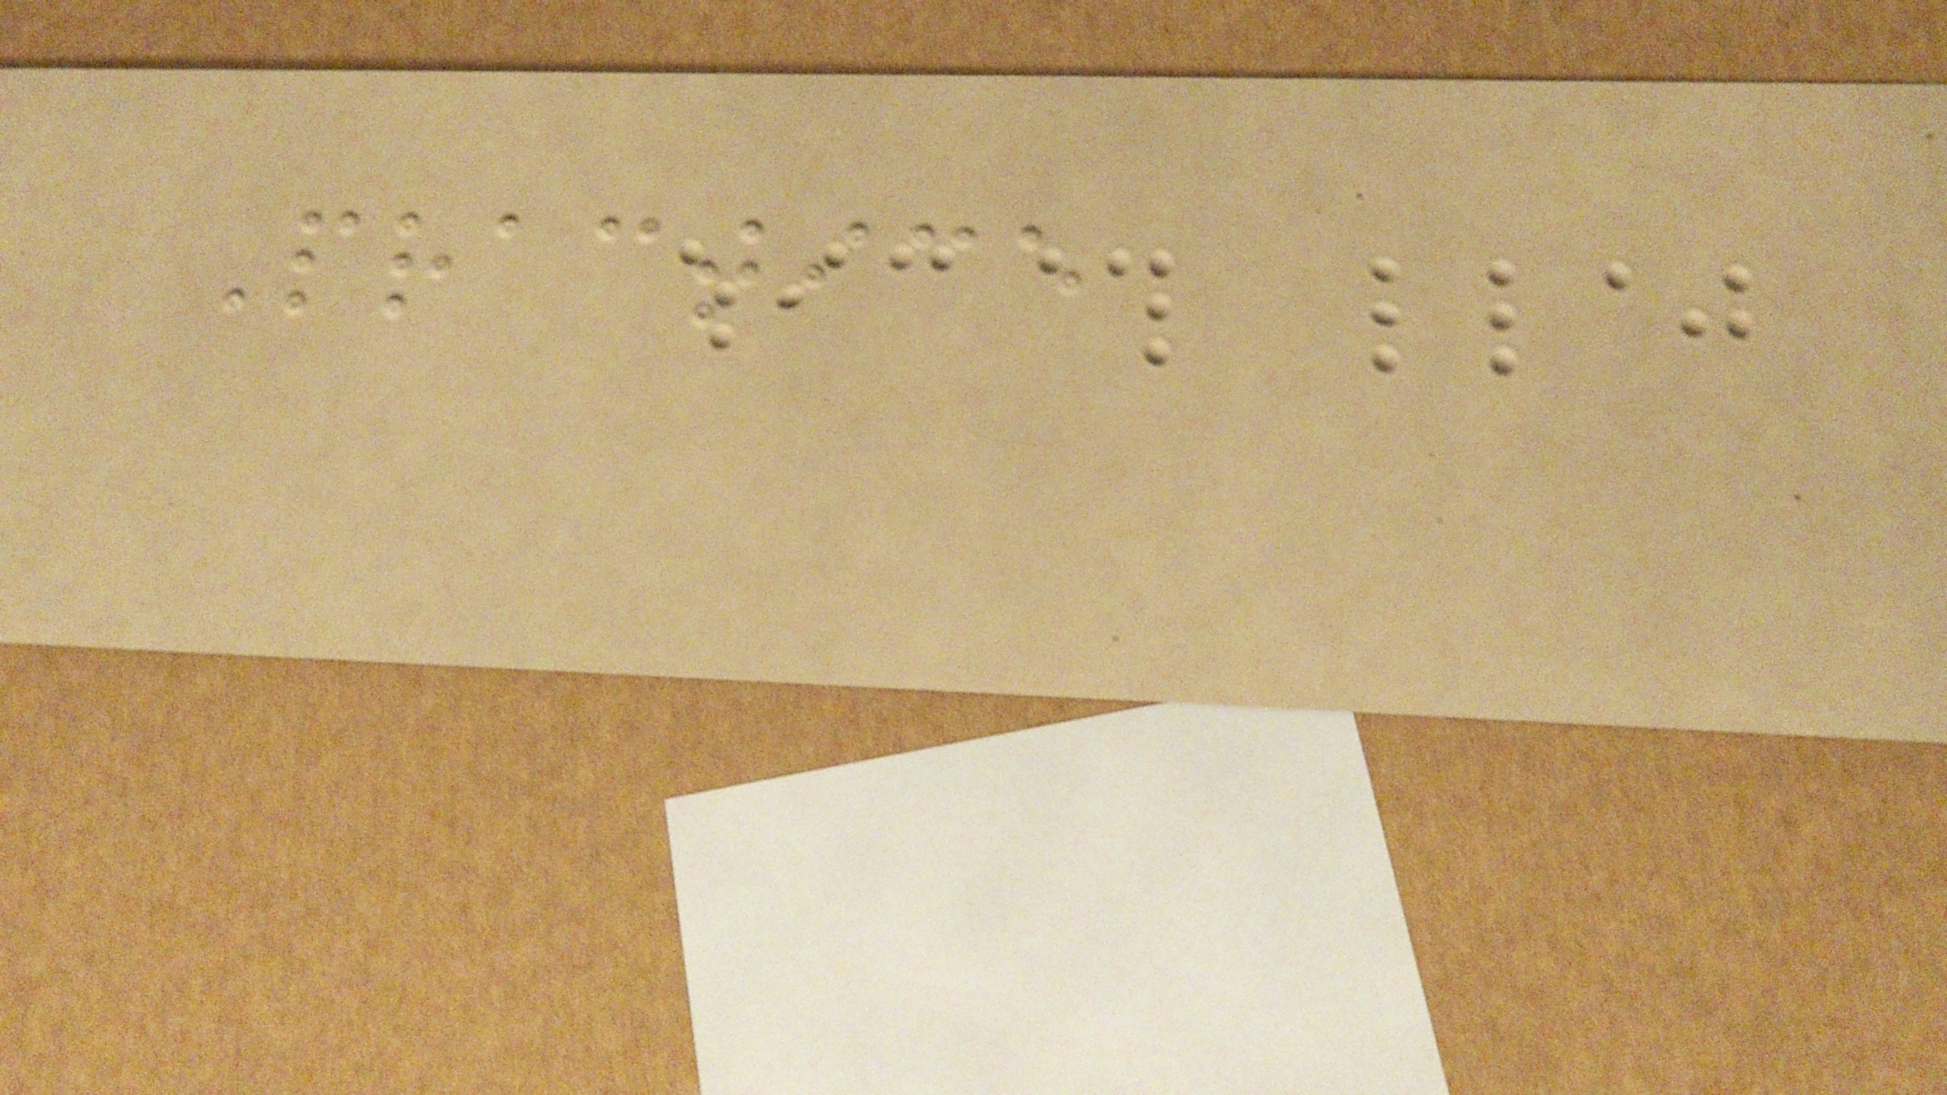Practice
